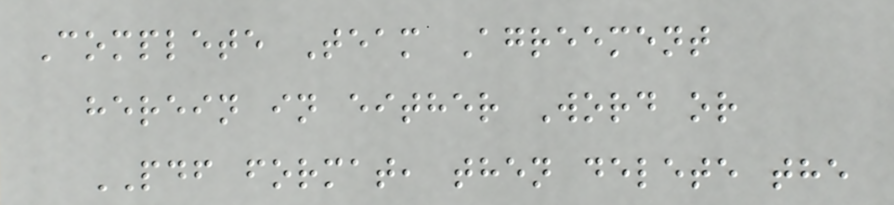Complete Team Agreement
herein in either Word or
PDF format, then delete the
